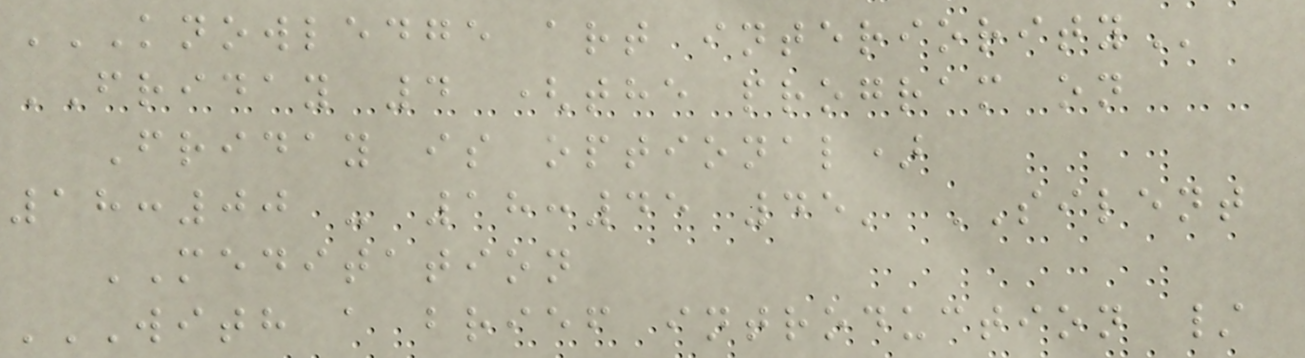KNOWLEDGE ART INTERIORITY
FRIDAY 4 (the program on
Friday is optional)
18:00 - 18:45 45' SILENT
MEDITATION
WITH A BRIEF INTRODUCTION /
